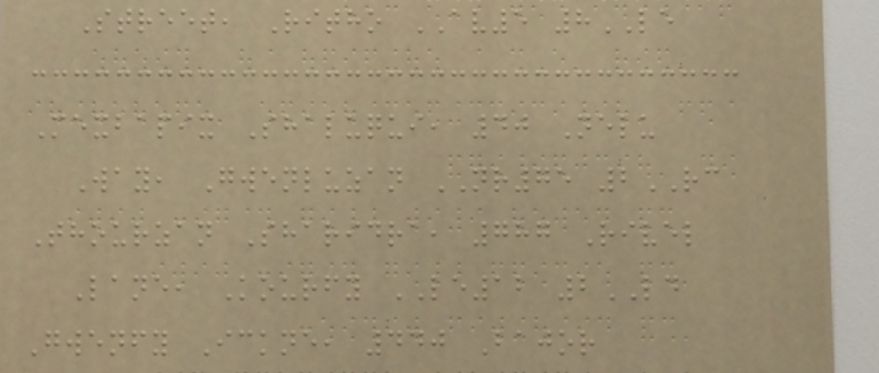Street, Ritho AV5 8LE
Mexbapix Shaluqui, 40 Nelu
Way, Gwenluzan NR75 2RC
Thourzan Sharidra, 787 Rivel
Lane, Kourfy LE12 2LD
Gwenfy Ickne, 440 Bajor
